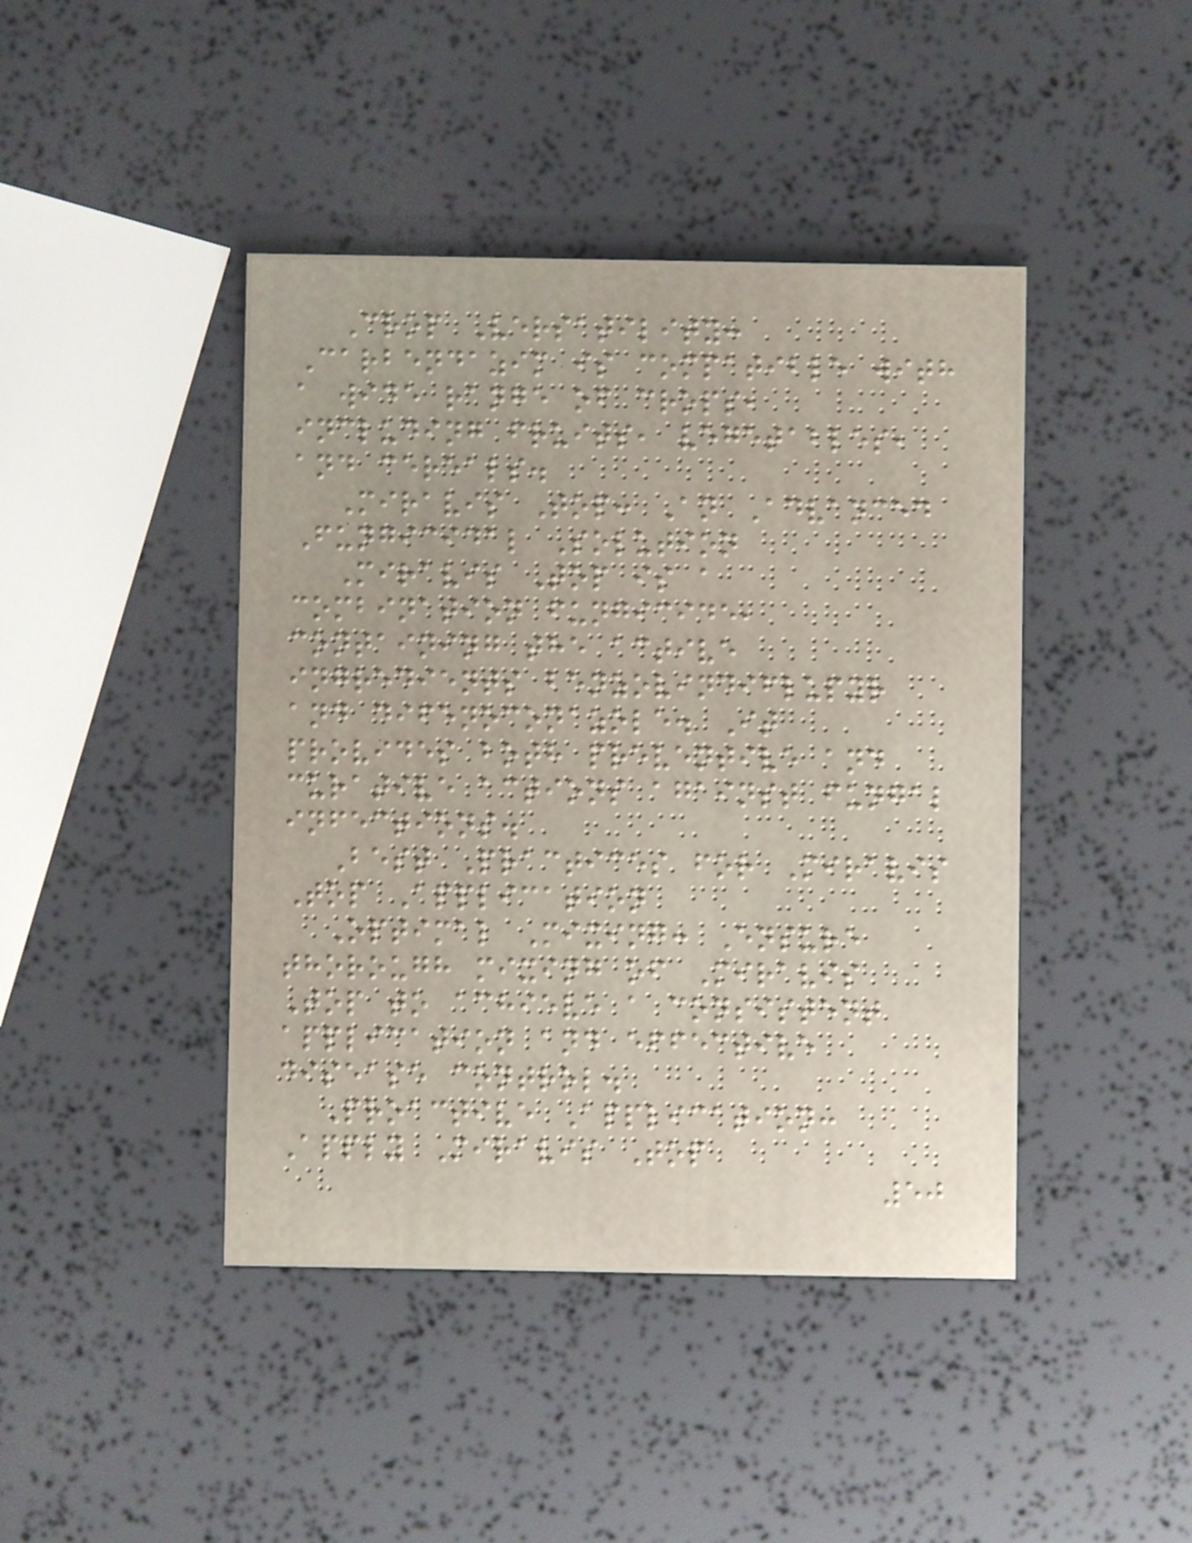Crop Versatility:
Carbendazim is compatible with
a wide range of crops,
including fruits, vegetables,
and cereals.
Miravis Top: An Advanced
Fungicidal Solution
Miravis Top is a
combination fungicide,
containing the active
ingredients benzovindiflupyr
and difenoconazole. It
provides both preventive and
curative actions against fungal
infections.
Best Practices for Miravis
Top Application
Optimal Mixing: Ensure
thorough mixing of Miravis
Top to achieve a consistent
application and effective
disease control.
Proactive Application:
Apply Miravis Top
50
